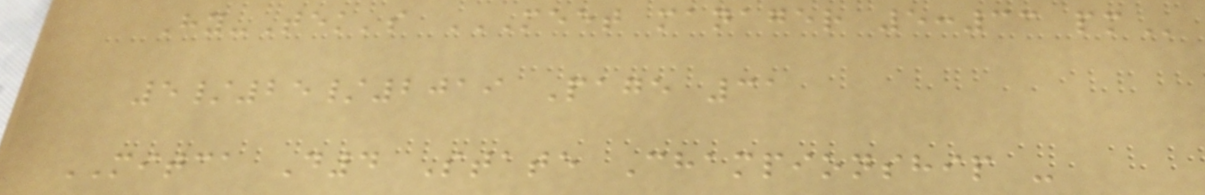Hy-Tek's MEET MANAGER 5:33 PM
5/25/2019 Page 31
MITCA D4 State Championship -
